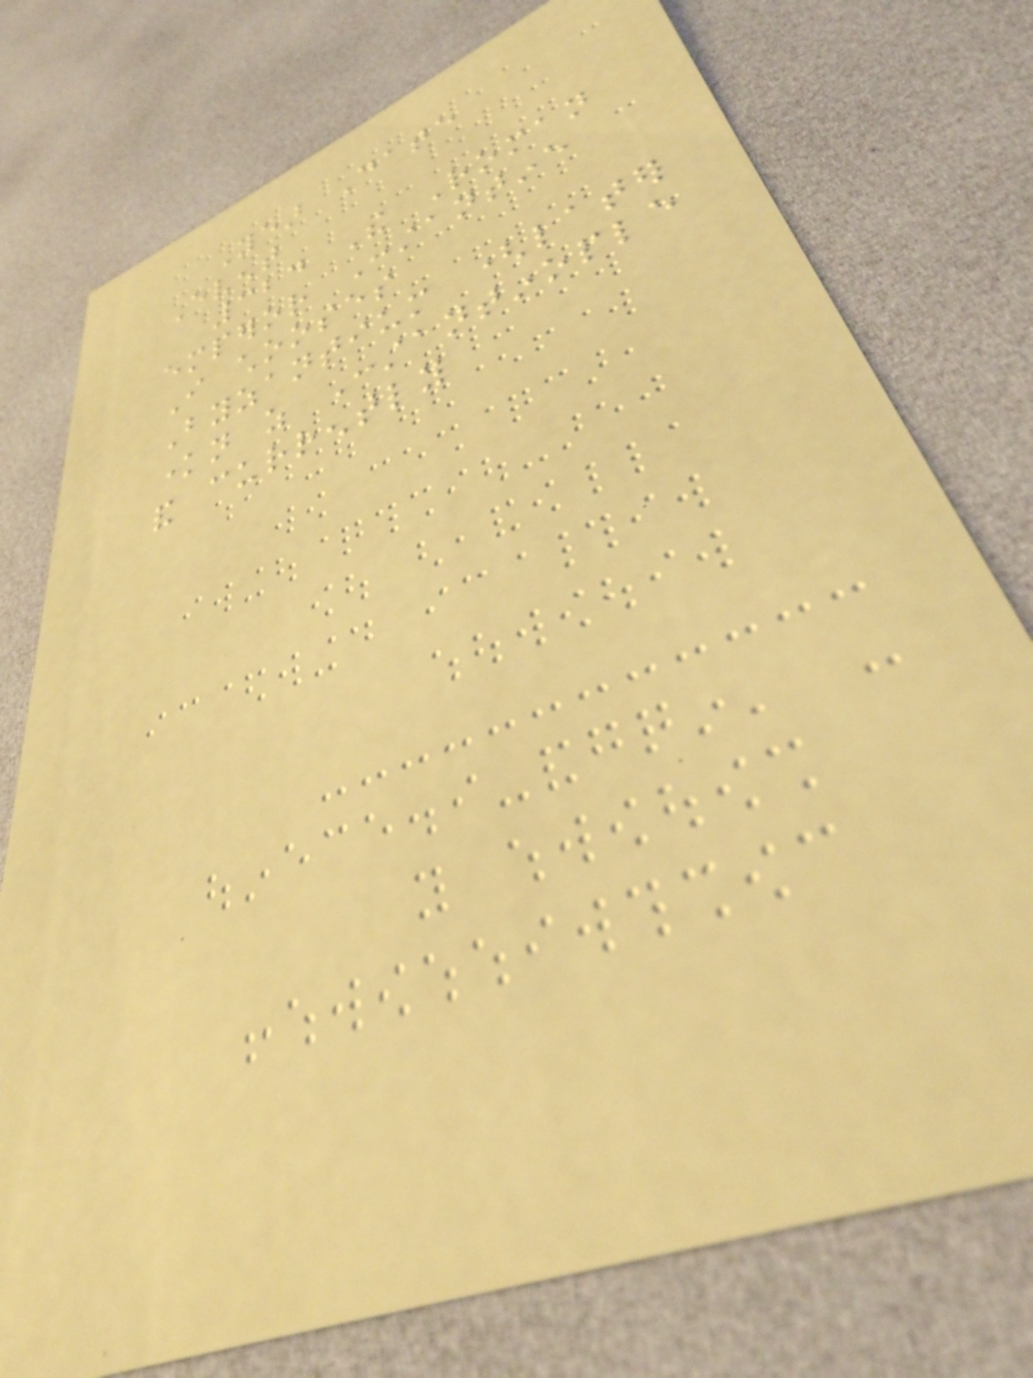Year Date
Event
324 The Roman
emperor Constantine
I chooses
Byzantium (later
known as Constantinople
and currently
